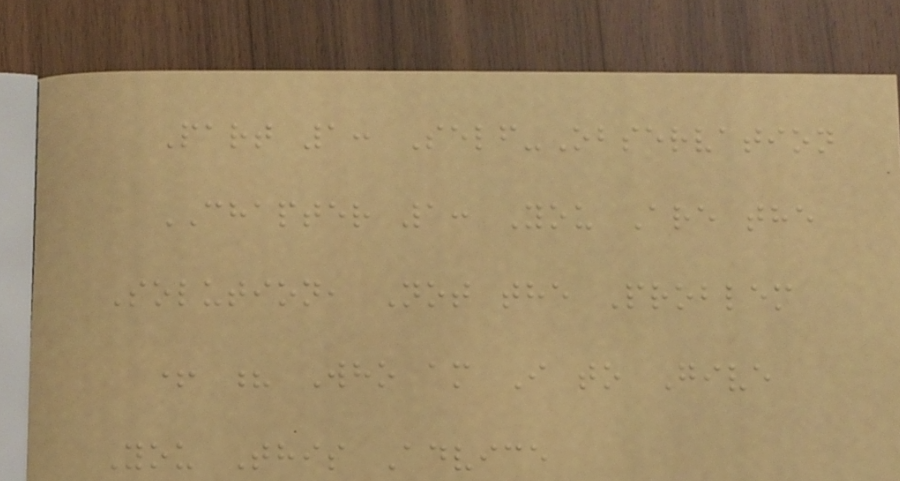Part 1: Self-Observation
CHAPTER 1: You Are the
Solution, Not the Problem
+ ? Who am I to Give
You This Advice
